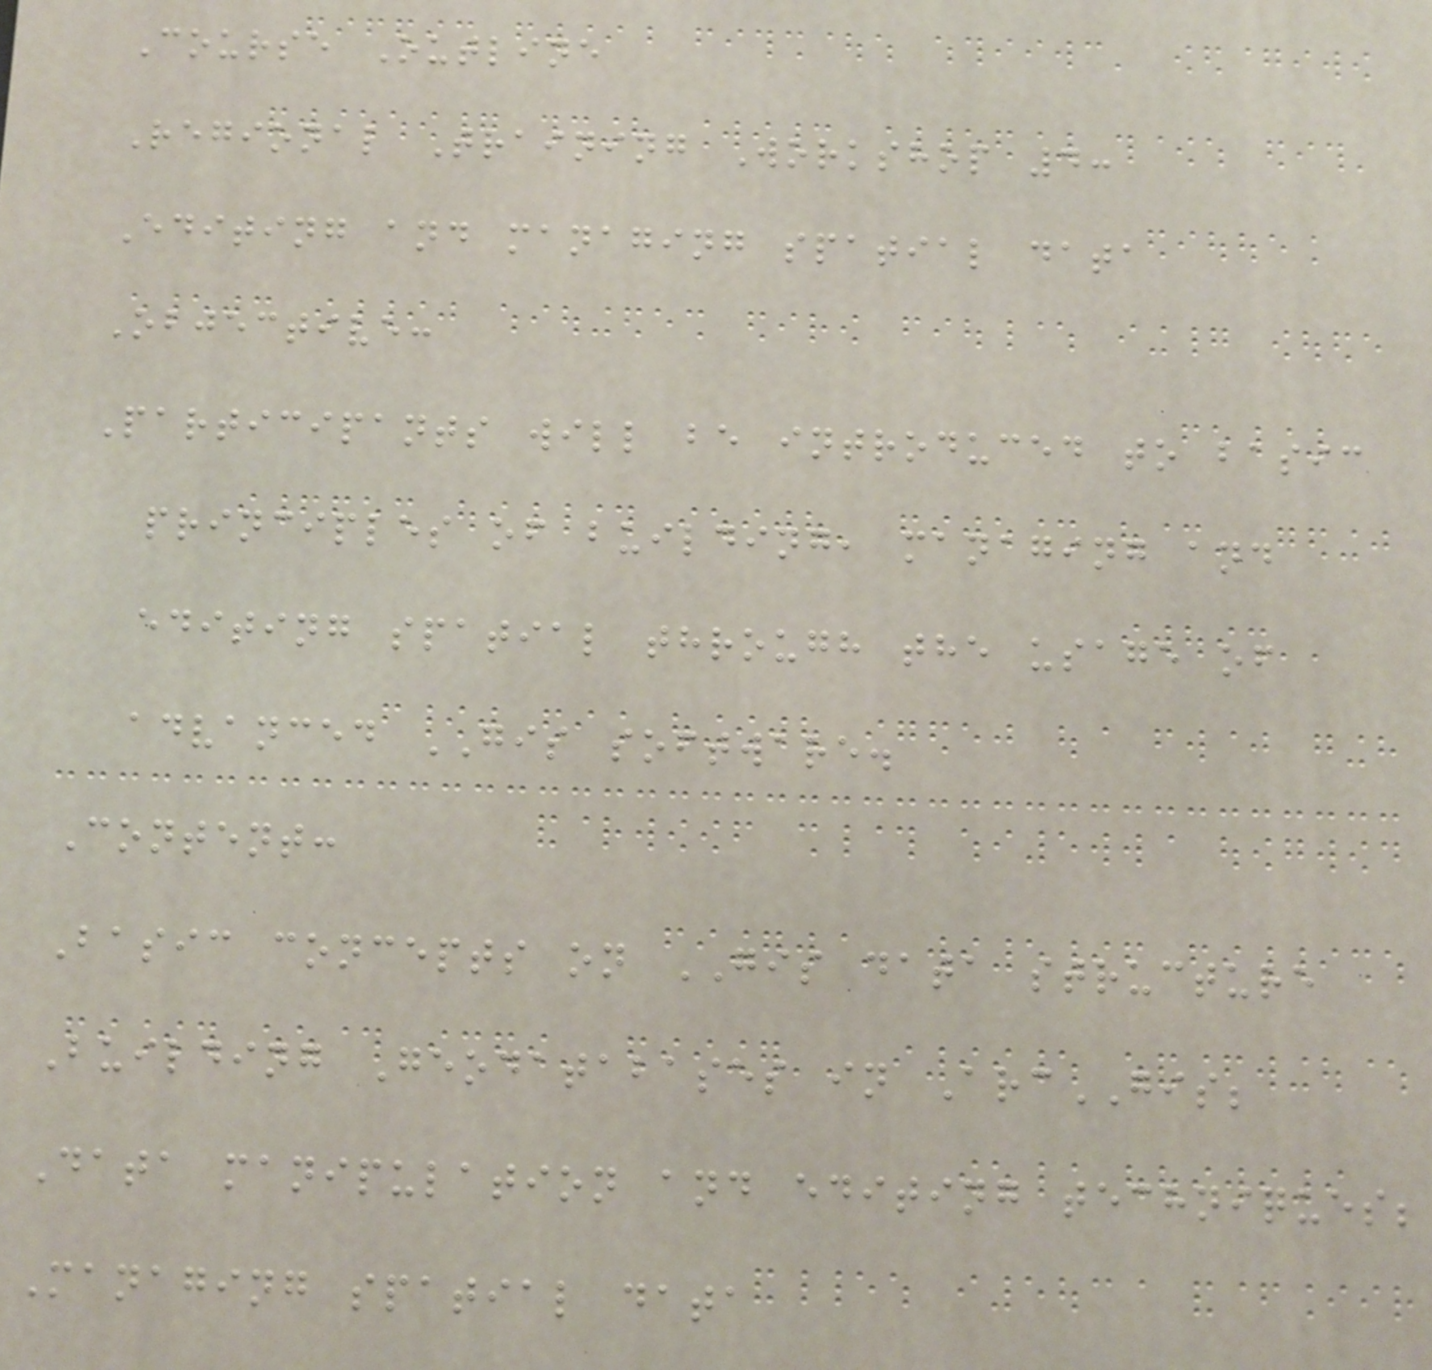Course Outline
Regional Training Workshop 4:
Editing and managing spatial data
Objective:
Participants will be introduced to basic
principles of building, managing and
editing spatial through the usage of
advanced GIS software.
Content:
Basic concepts on GIS data structure
Building Geodatabases in ArcGIS;
Data manipulation and editing techniques;
Managing spatial data
